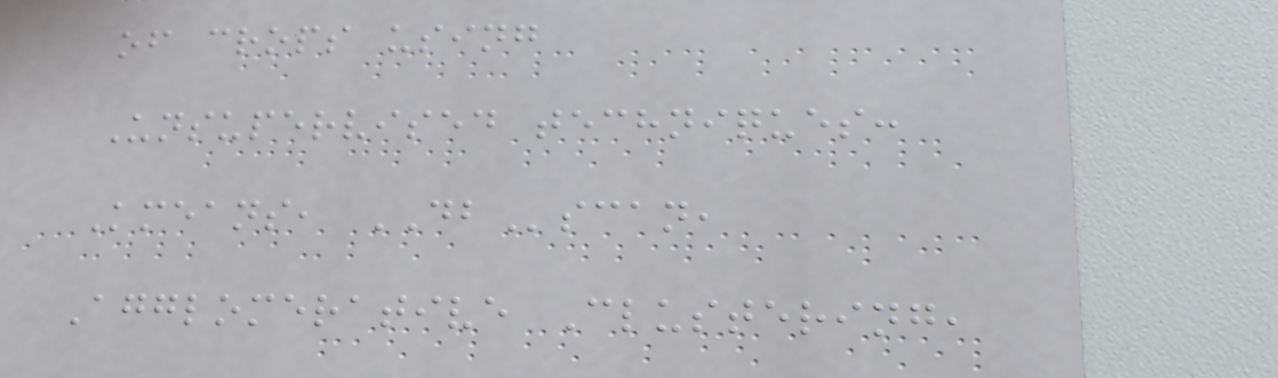of crops using
Unsupervised techniques:
Kmeans, DBscan,
Agglomerative Clustering,
